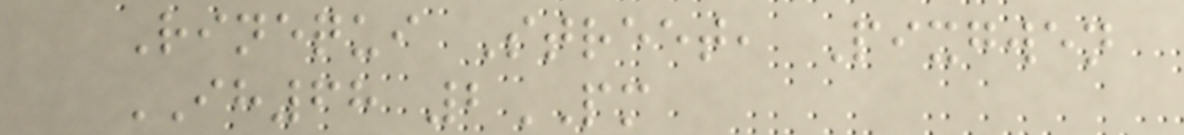Rinequi Street, Pixgwen
IH68 2PM
